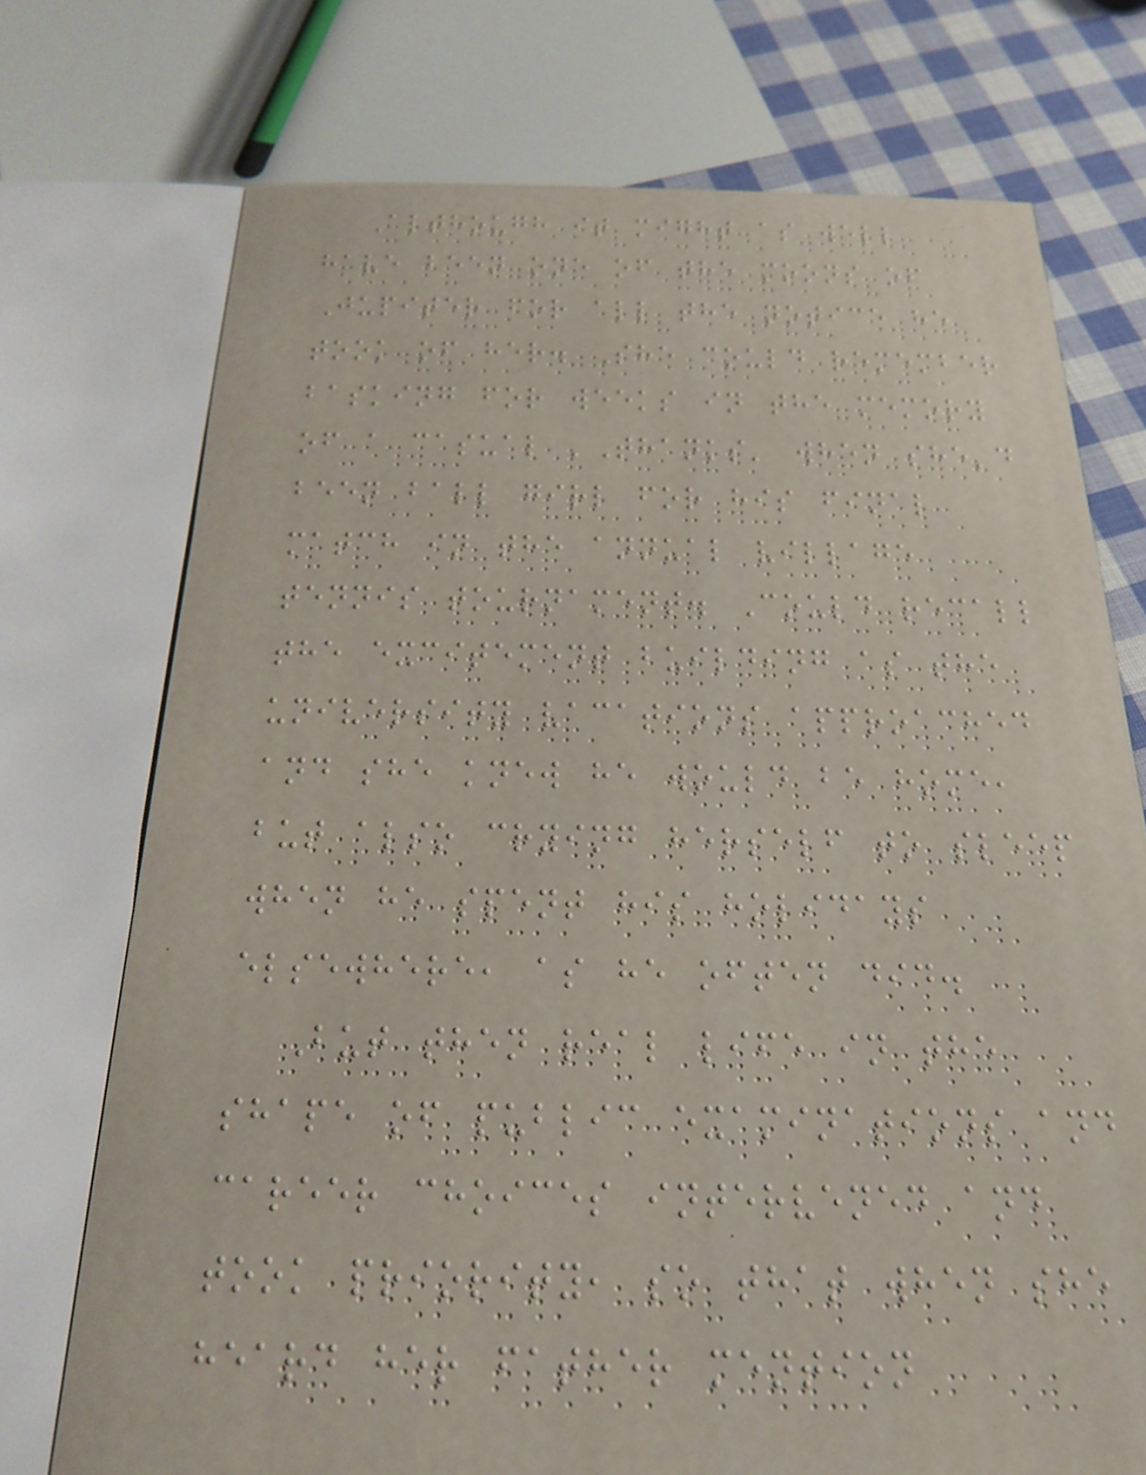Although it might as well
have been one of the moons of
Jupiter for all the notice he
took of her. She could remember
basking for weeks in the memory
of a casual 'Thanks' when she'd
been ball girl for his final
match in the annual village
tennis tournament. Could recall
the excitement building as the
university vacations approached
and she knew he would be home,
but also crying herself to sleep
when he spent his holidays
elsewhere, as he often did.
But then real life in the
shape of public examinations and
career choices intervened and
took priority, so that when she
heard her father mention
